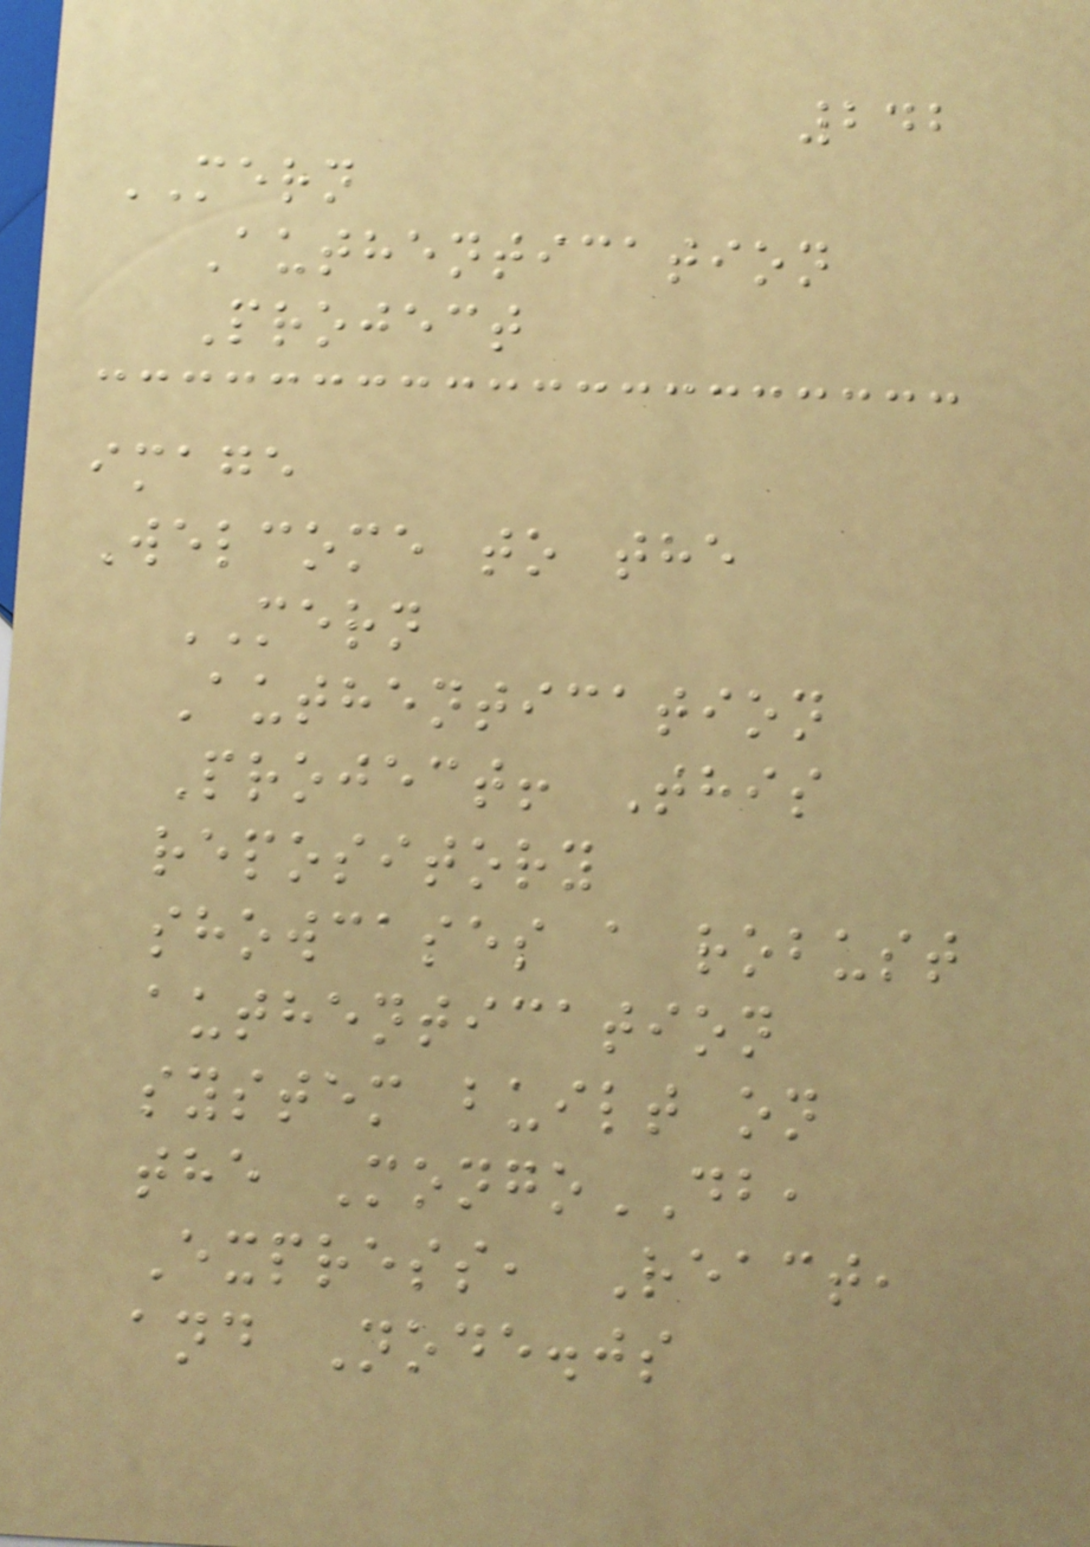242
MERN
Authentication
Project
image
Welcome to the
MERN
Authentication
Project! This
repository
showcases a robust
authentication
system built on
the MongoDB,
Express, React,
and Node.js
